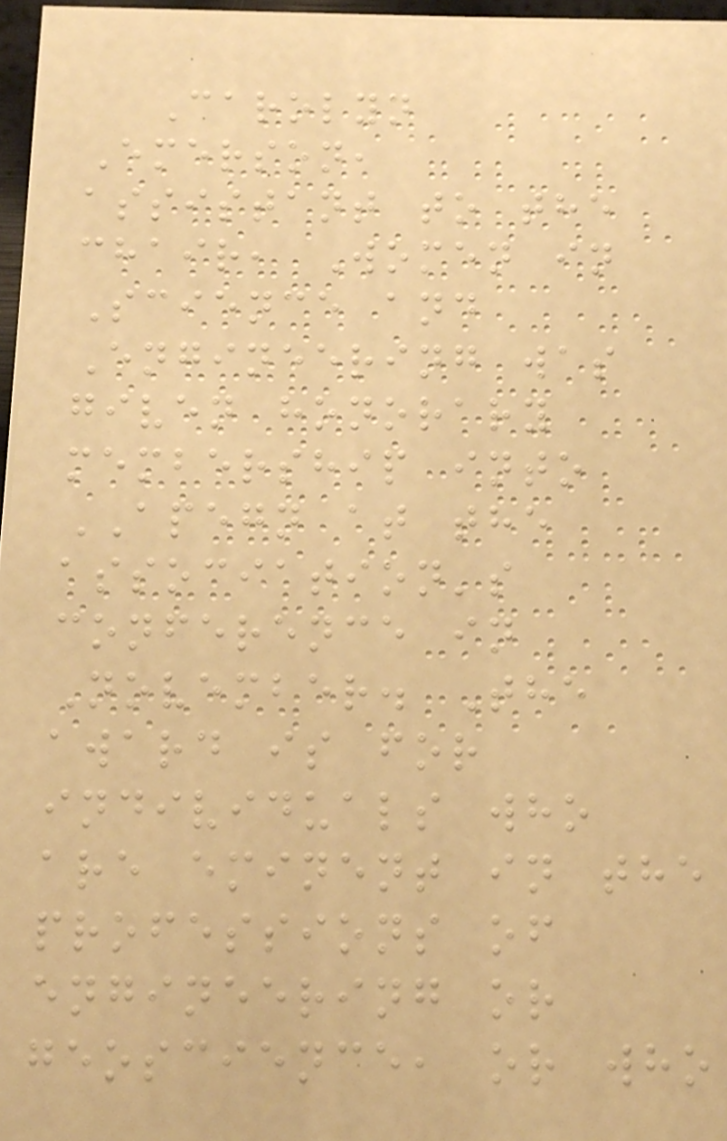Carolyn
Emerson,
assistant to the
chair, Women in
Science and
Engineering was
given honorary
membership into
APEGN at the
association's
conference in
November. The
award is for
individuals who
are eminent in the
professions of
engineering or
geoscience, or who
